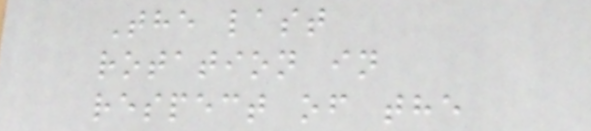The last
rotation in
respect of the
